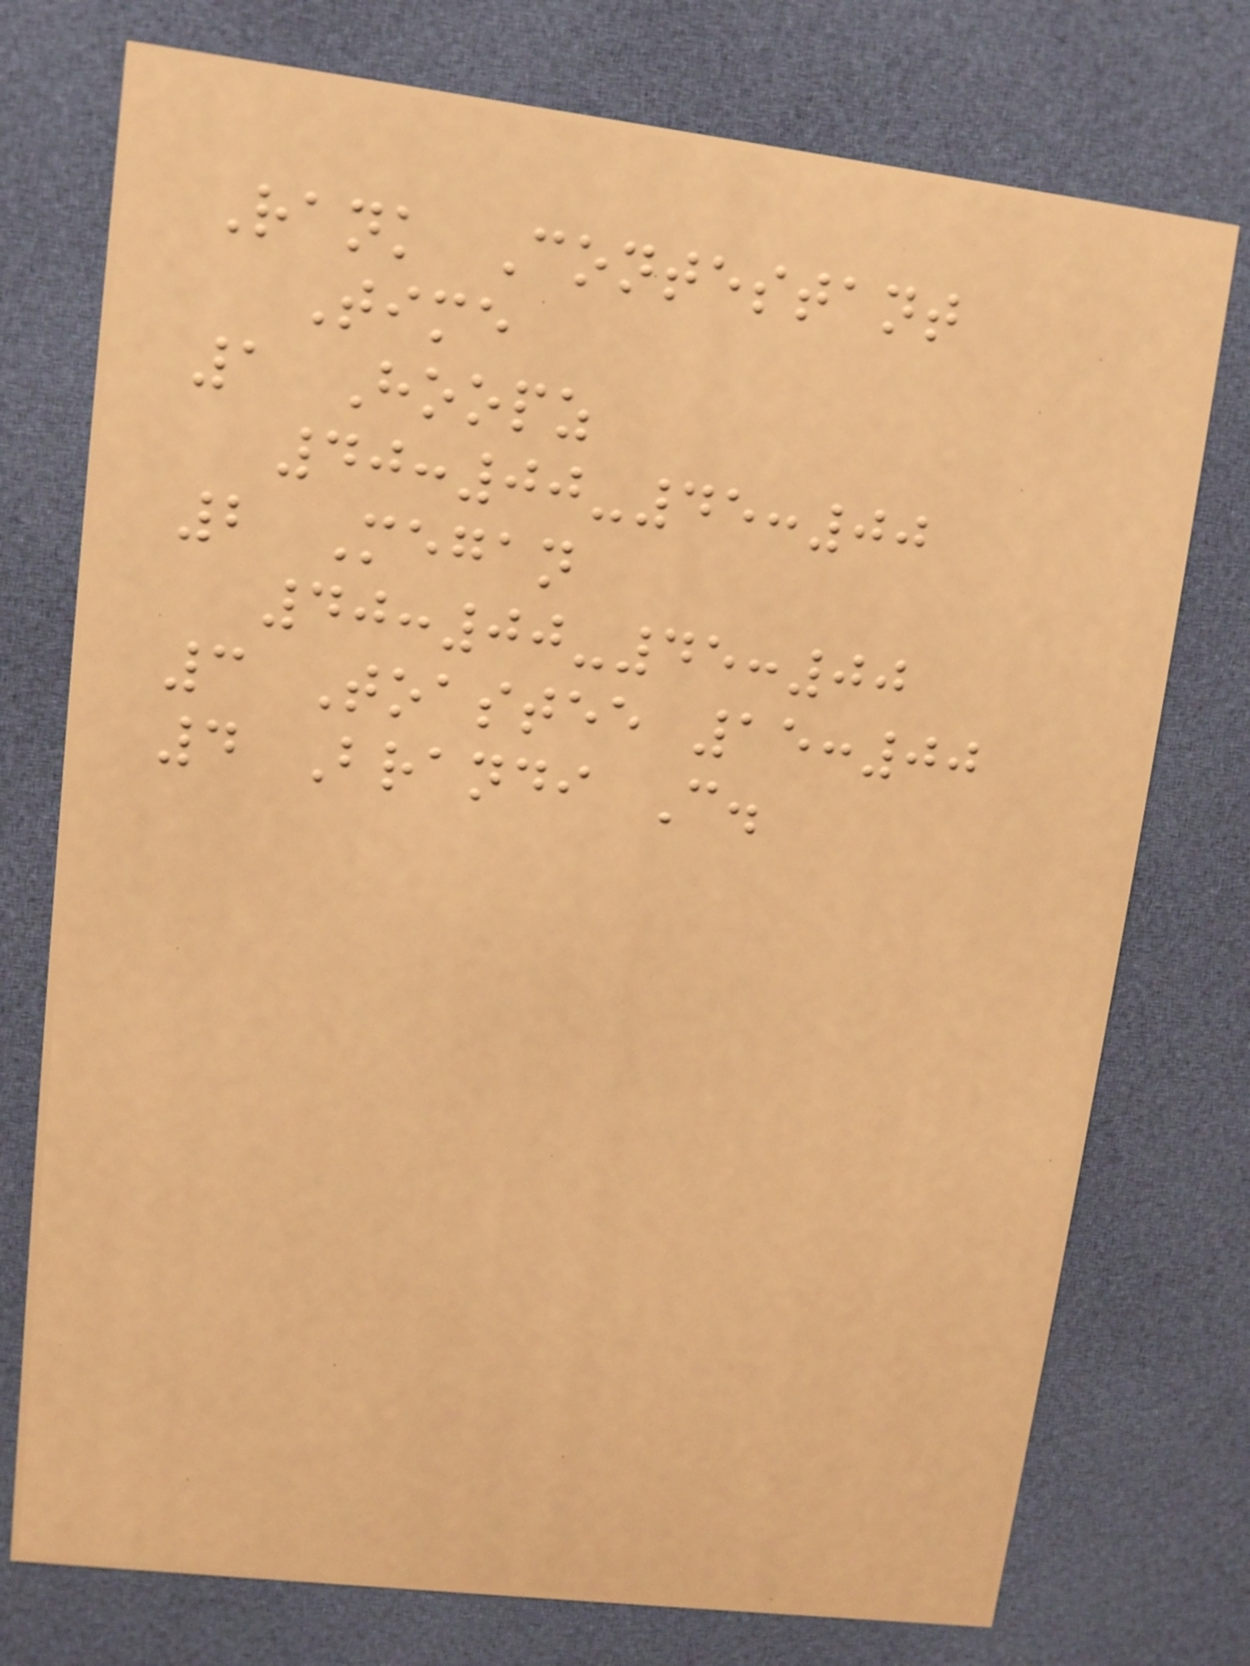Rank Contestant
Time
1 Hoopz
40:00-45:00
2 Megan
40:00-45:00
3 Toastee 15:00
4 Brandi C.
